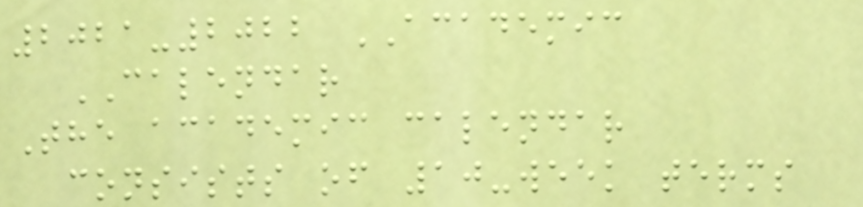2021-2022 ACADEMIC
CALENDAR
The academic calendar
consists of 10-week terms
